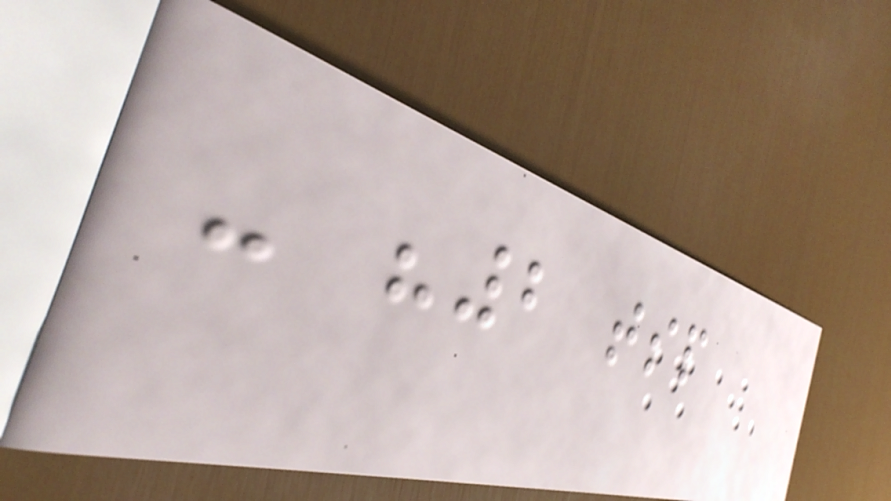- "2 tsp
